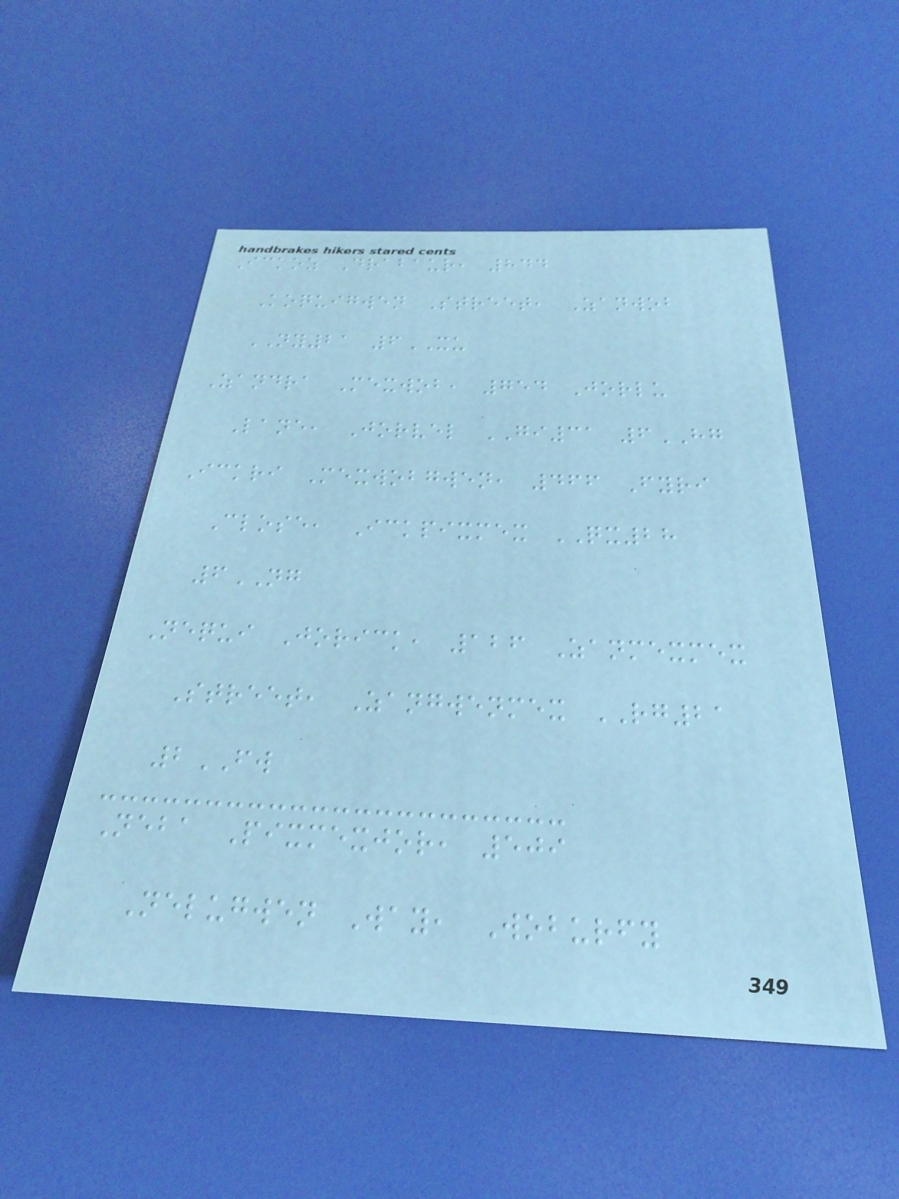Ickoz Drabaur, 844
Koquigwen Street, Zanwob
NY21 6XU
Zandra Mexwob, 754 Jorlu
Lane, Jorvel GI31 6HG
Ickri Mexwobgwen, 466 Fyri
Close, Ickpixmex QX28
6NG
Nequi Jorick, 126 Zanmexmex
Street, Zangwenmex RG21
2FW
Neba Pixmexjor, 509
Nelugwen Way, Woburfy
